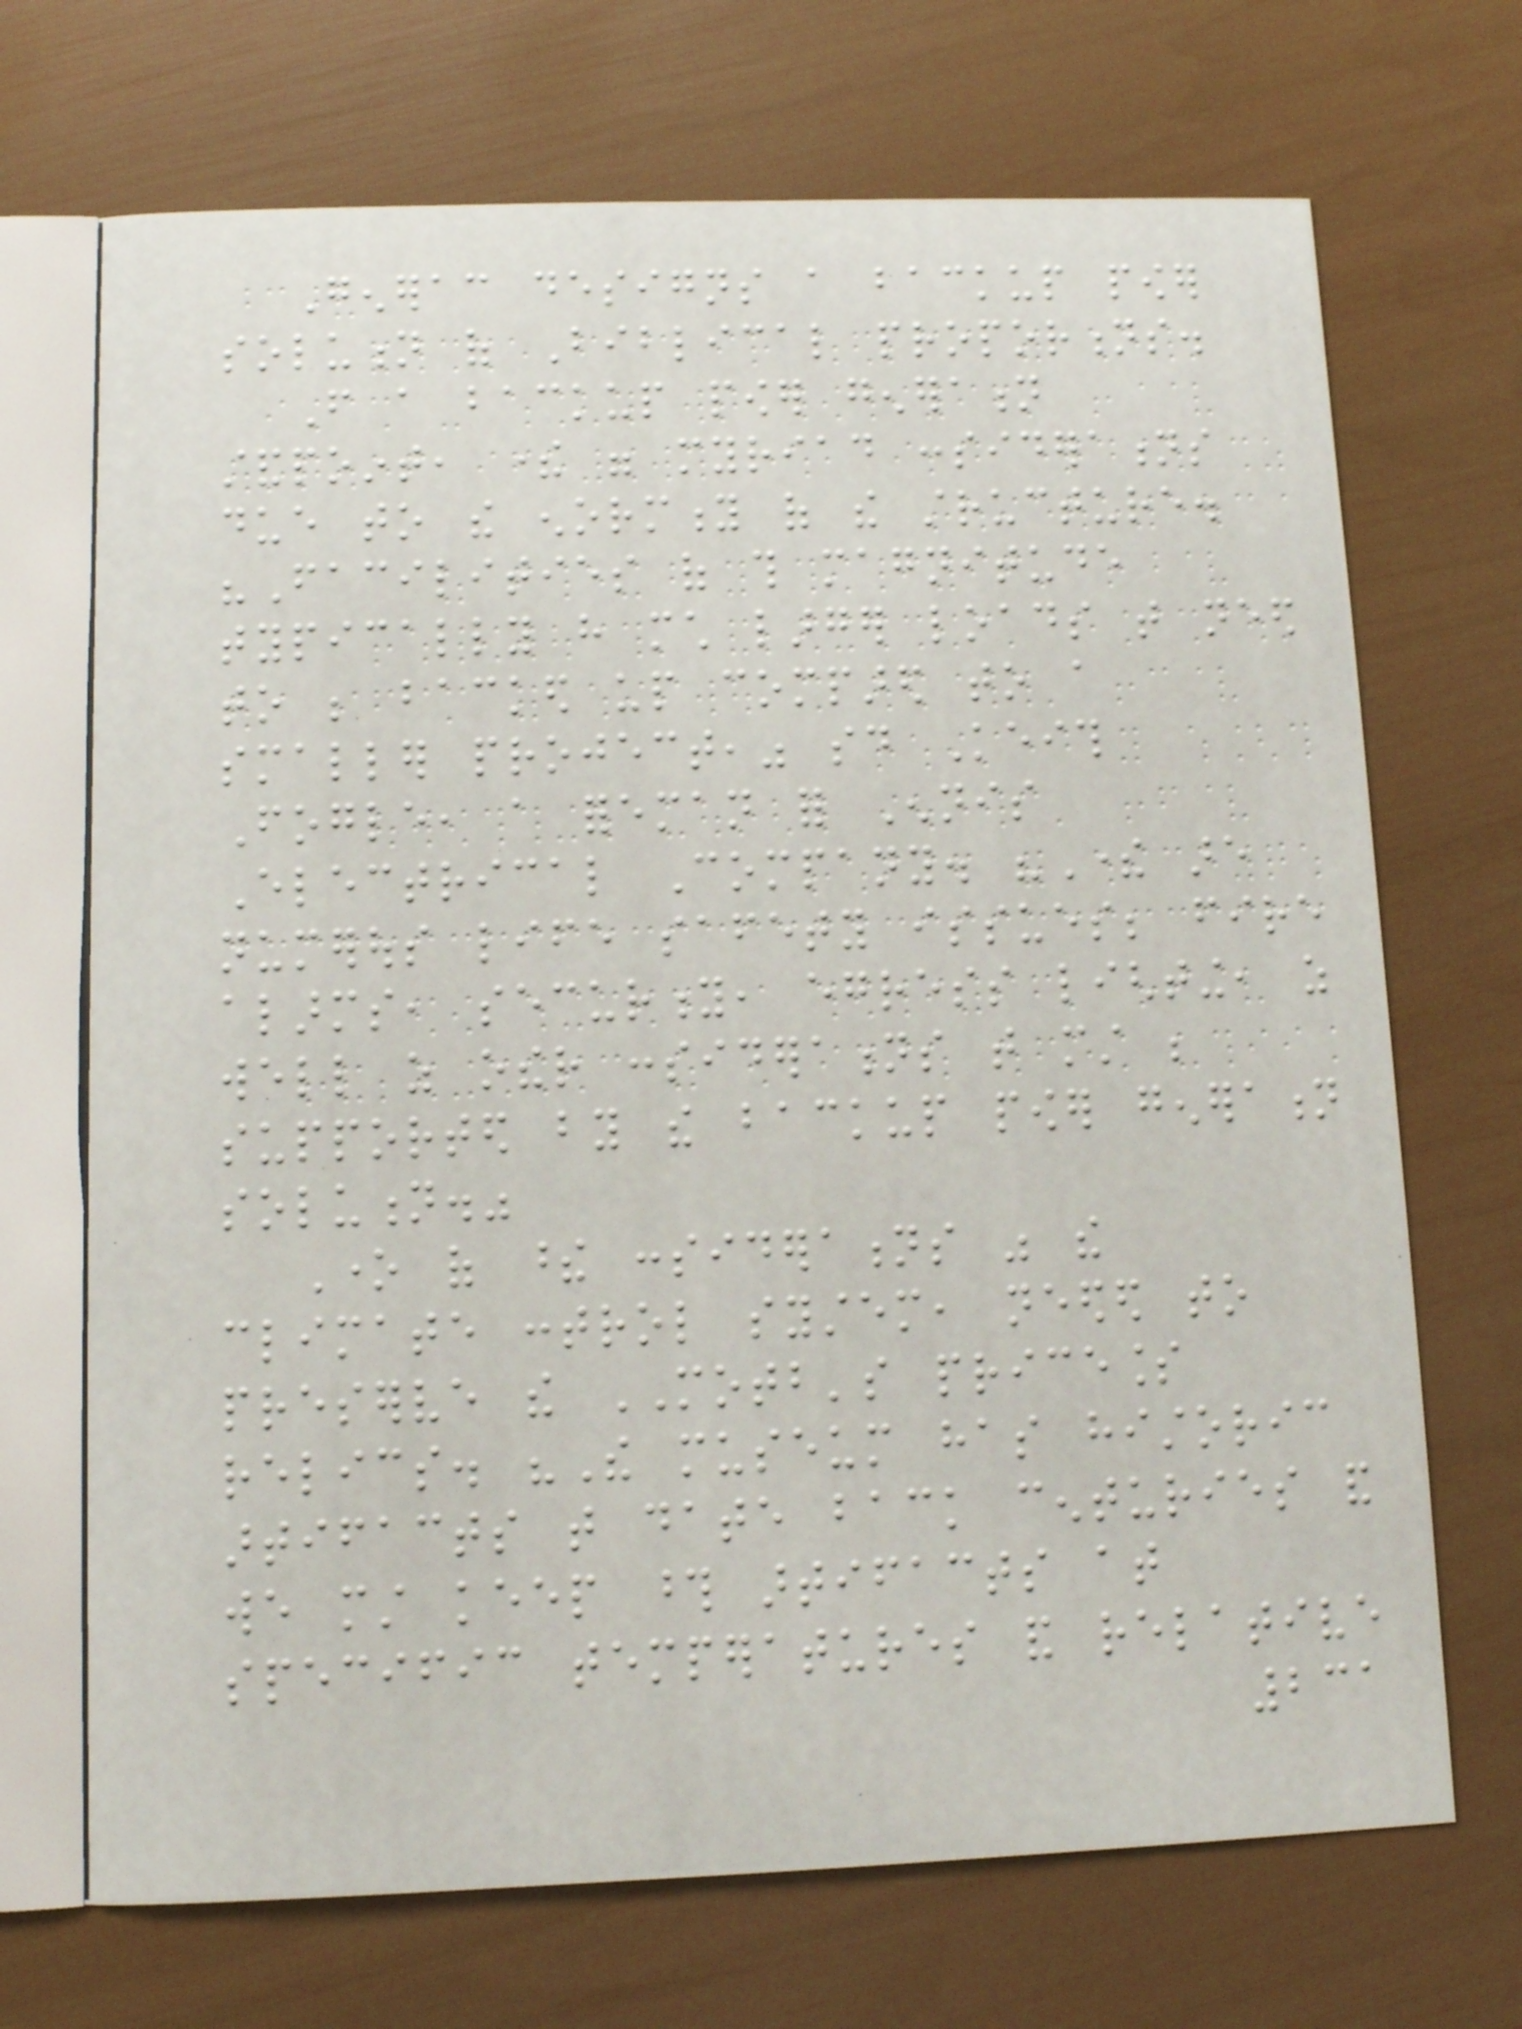Generac designs a backup power
solution of Biblical proportions.
From a backup power generation
standpoint, there were myriad considerations
due to the enormity of the structure.
"Facilities of this magnitude
typically have much larger loads that need
to be backed up compared to a
smaller project," said Keith
Fogle, a foreman for Ennis
Electrical Company. "There are
numerous life safety issues; fire
alarms, security, egress lighting, as
well as other considerations that must be
supported by the backup power generation
solution."
One of these considerations was the
climate control system, needed to
preserve the MOTB's priceless
relics. "The museum has historic
artifacts that date back centuries and
we must keep those artifacts at
specific temperatures and relative
231
